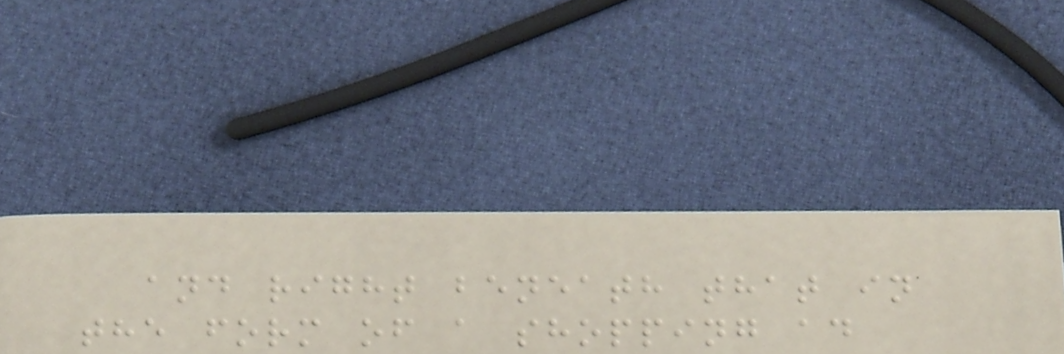and right beneath that in
the form of a shopping ad
